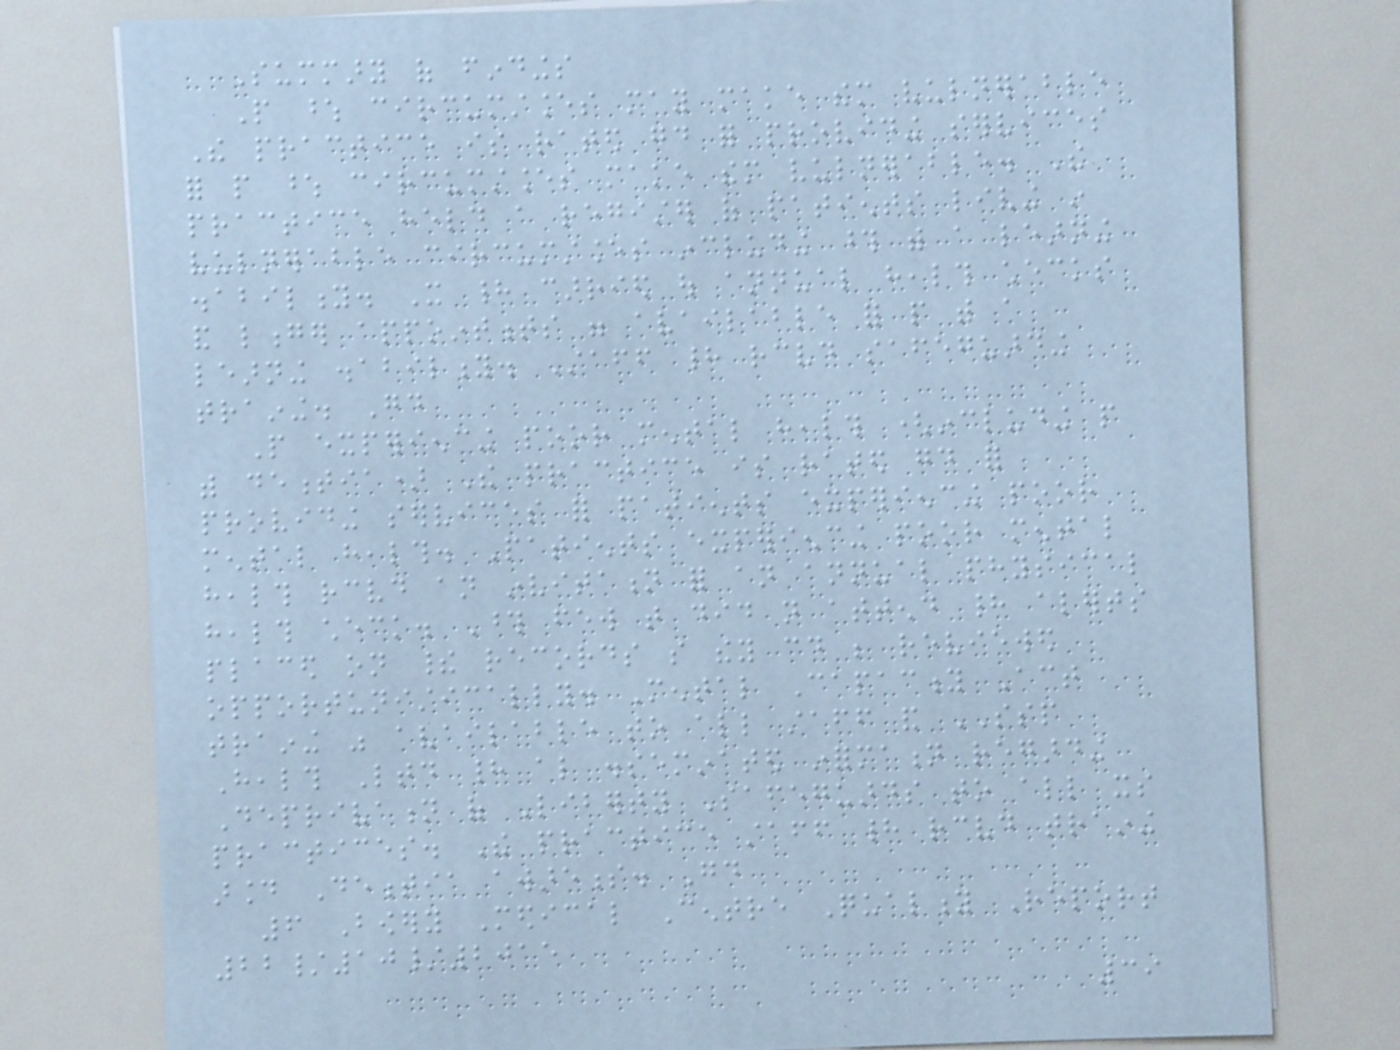Summary of findings
People whose circumstances may make them vulnerable
The practice is rated good for providing services
for people whose circumstances make them vulnerable. The
practice held a register of patients living in
vulnerable circumstances including those with a learning
disability. It had carried out annual health checks
and longer appointments were available for people with a
learning disability. Staff had received safeguarding
training. Good
People experiencing poor mental health (including people
with dementia) The practice is rated good for
providing services for patients experiencing poor
mental health. Patients experiencing poor mental
health received an invitation for an annual physical
health check. Those few that did not attend had alerts
placed on their records so they could be reviewed
opportunistically. Mental Capacity Act
training was available to all staff and SSP
Health Ltd had also disseminated information regarding
Deprivation of Liberty Safeguards to all its
practices. The practice staff had received training
around Dementia awareness. Good
6 Bowery Medical Centre Quality Report
22/10/2015
39
